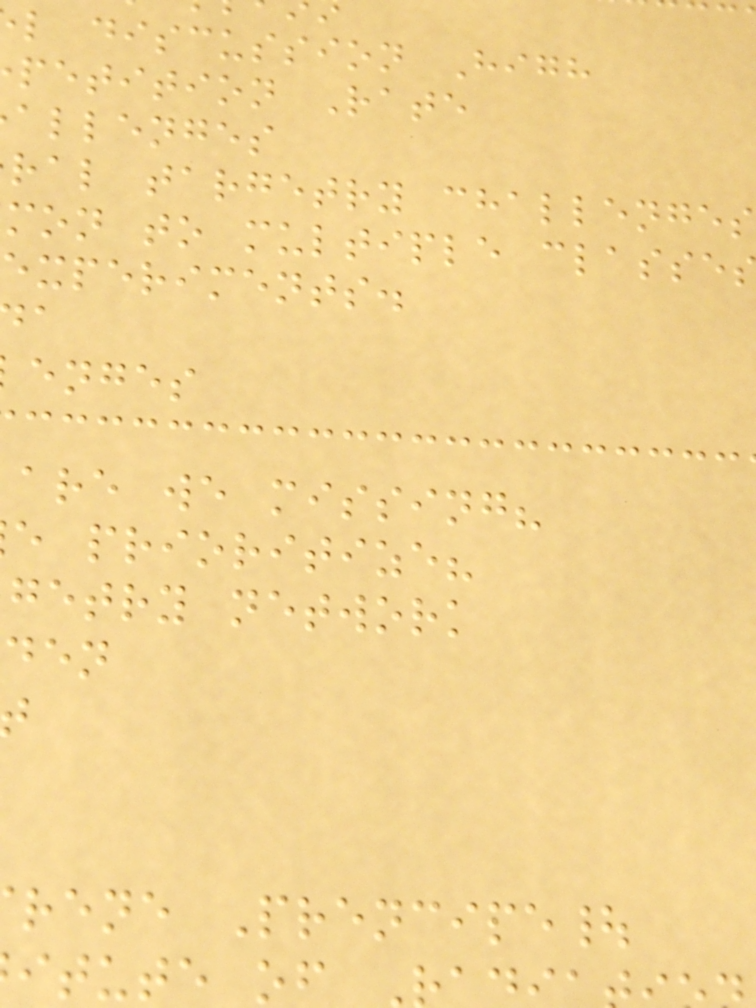l discussion High
petition Rate
allenges
ral targetry challenges
mon to multiple classe
experiments.
enges
are we missing?
e prioritize?
getry network
rene Prencipe|
itute of
